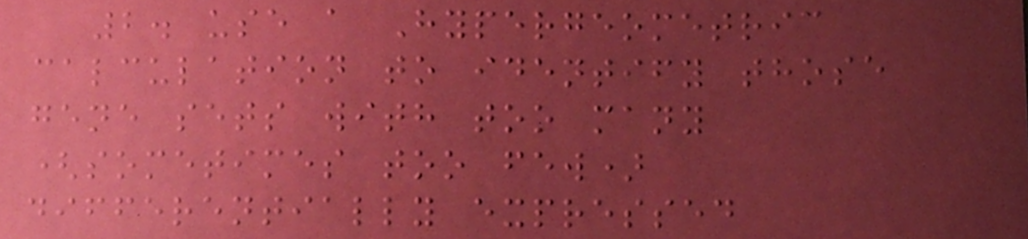2. use a Hypergeometric
calculation to identify those
gene sets with too many
(sometimes too few)
differentially expressed
